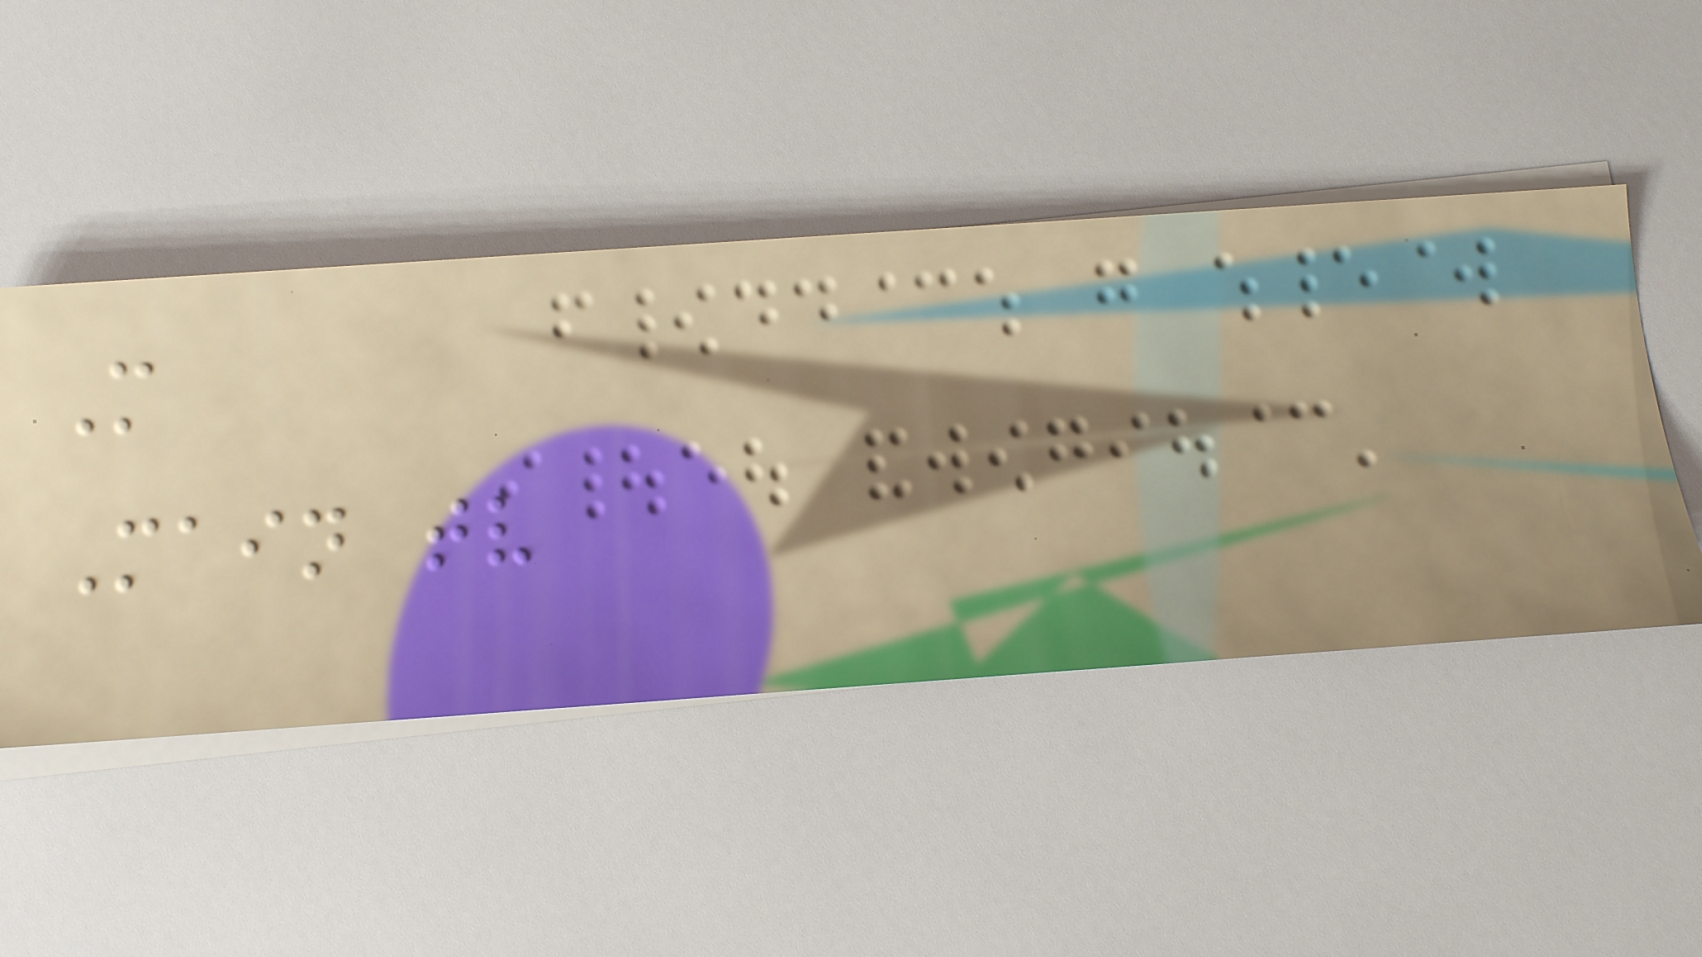M
Main tv
